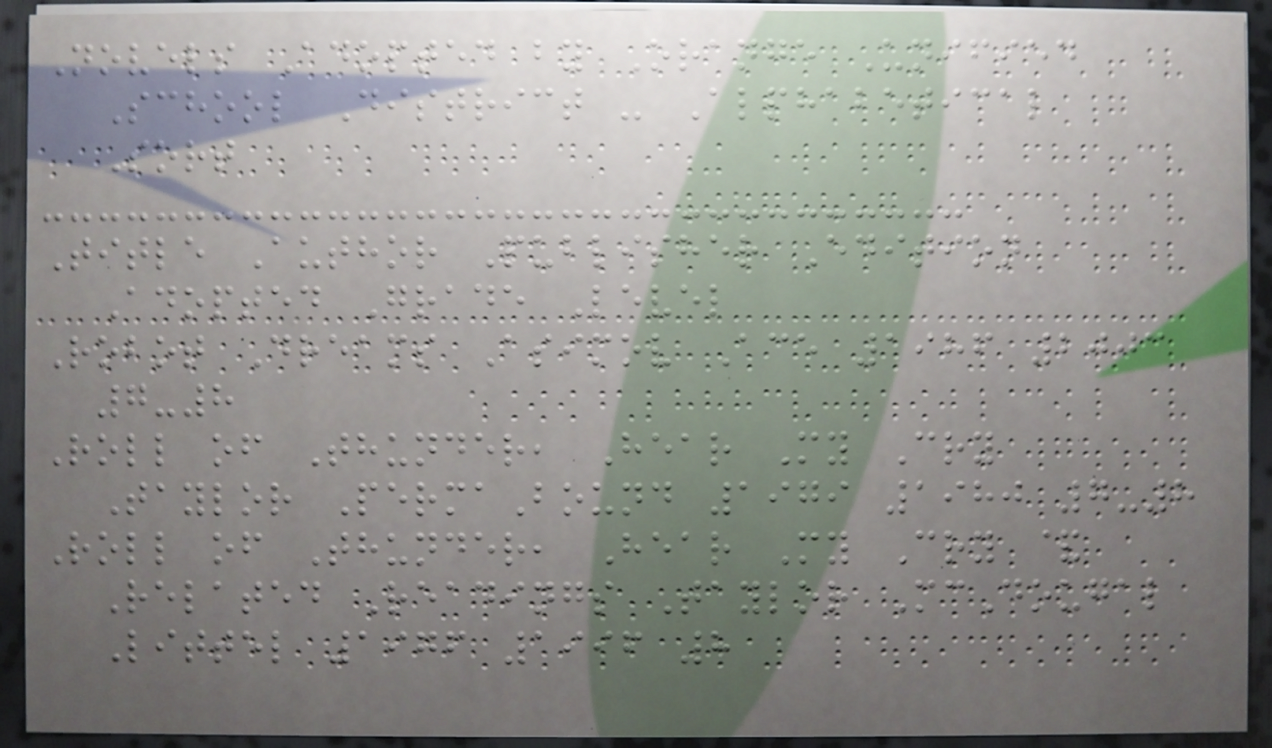Novels Adopted by Orange Unified
School District - Alphabetical
Sort
Title Author Publisher Edition
Adopted Grade Level
Robot Dreams Asimov Ace 1986 2003
7-8
Roll of Thunder, Hear My Cry
Taylor PermaBound 1979 1980 7-8
Roll of Thunder, Hear My Cry &
Related Readings Taylor McDougal
Littel 1976 1996 8
